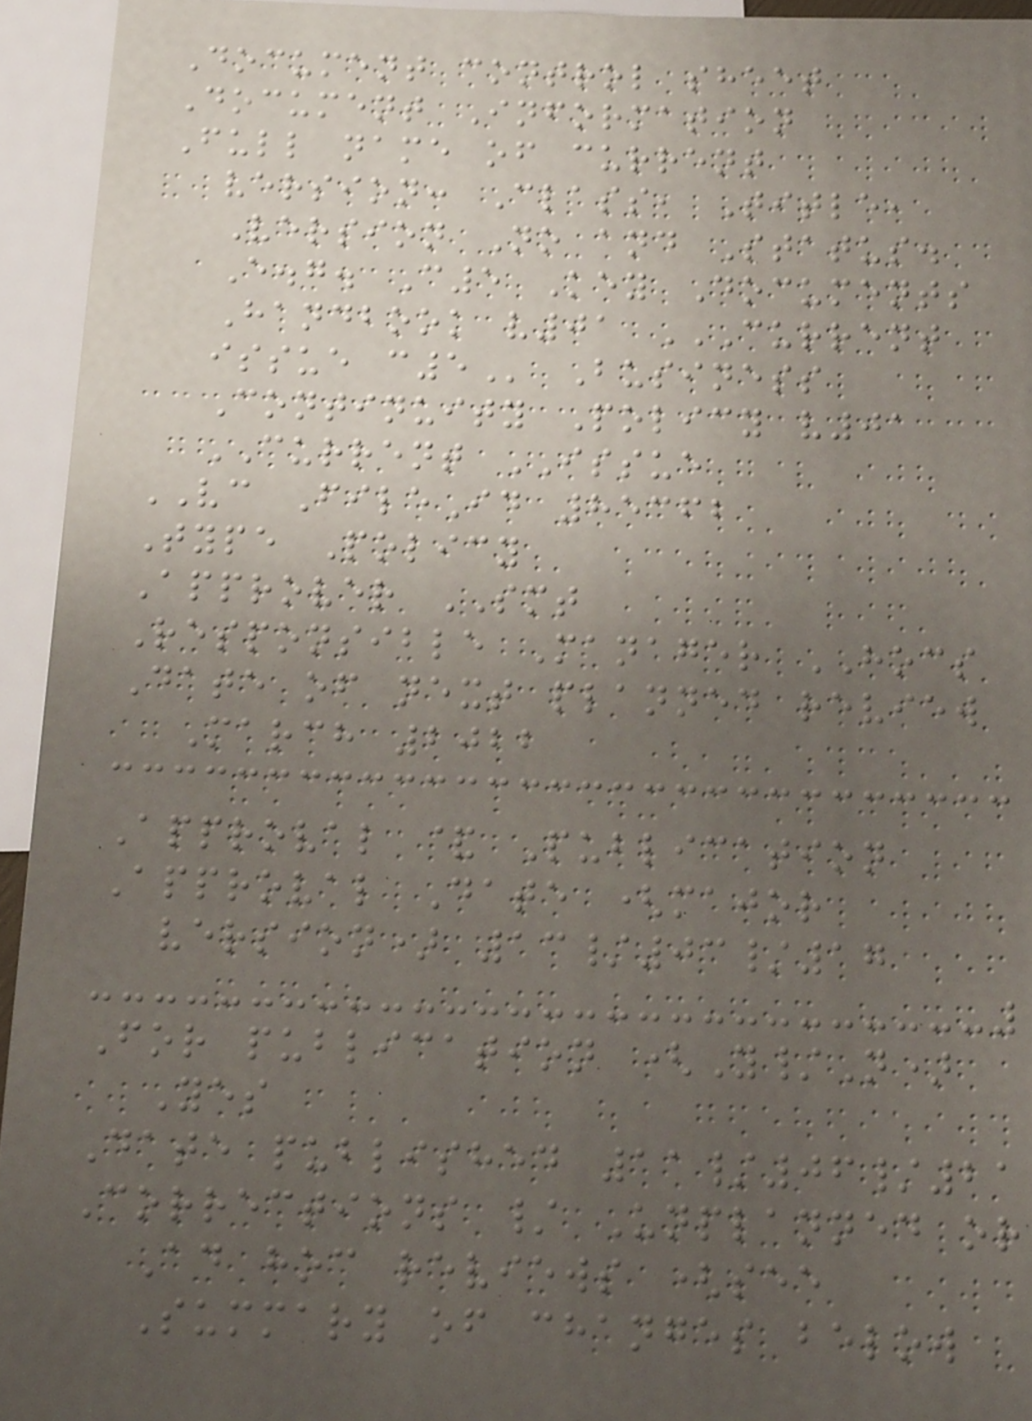Document control sheet
Document Information
Full name of current
version: Class, Title,
Version No and Status.
E.g. C5 Key Documents
Handbook v01 CURRENT
ISSUE C5 Business
Continuity Policy v01
CURRENT ISSUE
VC FileId 85362
Type Policy
Approver SMT
Responsible Manager HOCS
Date of next planned review
March 2022
Approval & Publication
Approval Date (major
version) 13/03/17
For publication (Y/N)
Yes
Date published 11/06/21
Corrections / Unplanned or
Ad hoc reviews (see
Summary of changes below
